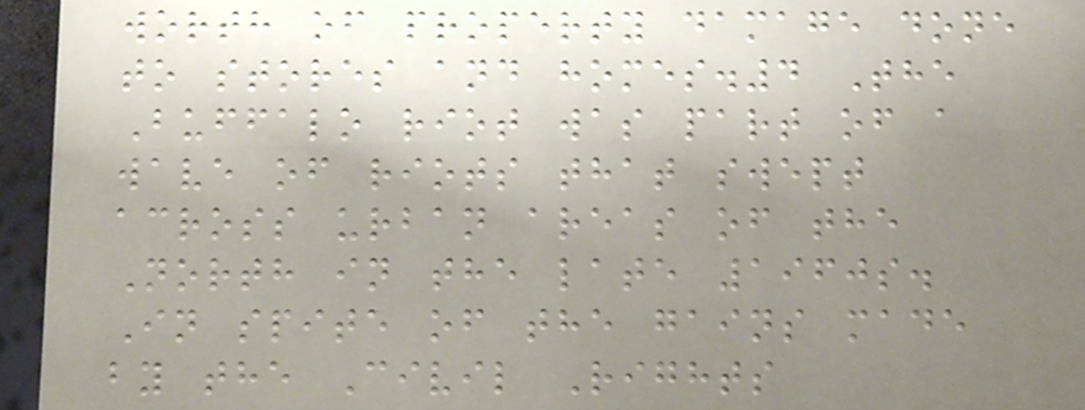worth of property damage done
to stores and homes.4 The
Buffalo riot was part of a
wave of riots that swept
across urban areas of the
North in the late 1960s.
In spite of the gains made
by the Civil Rights
